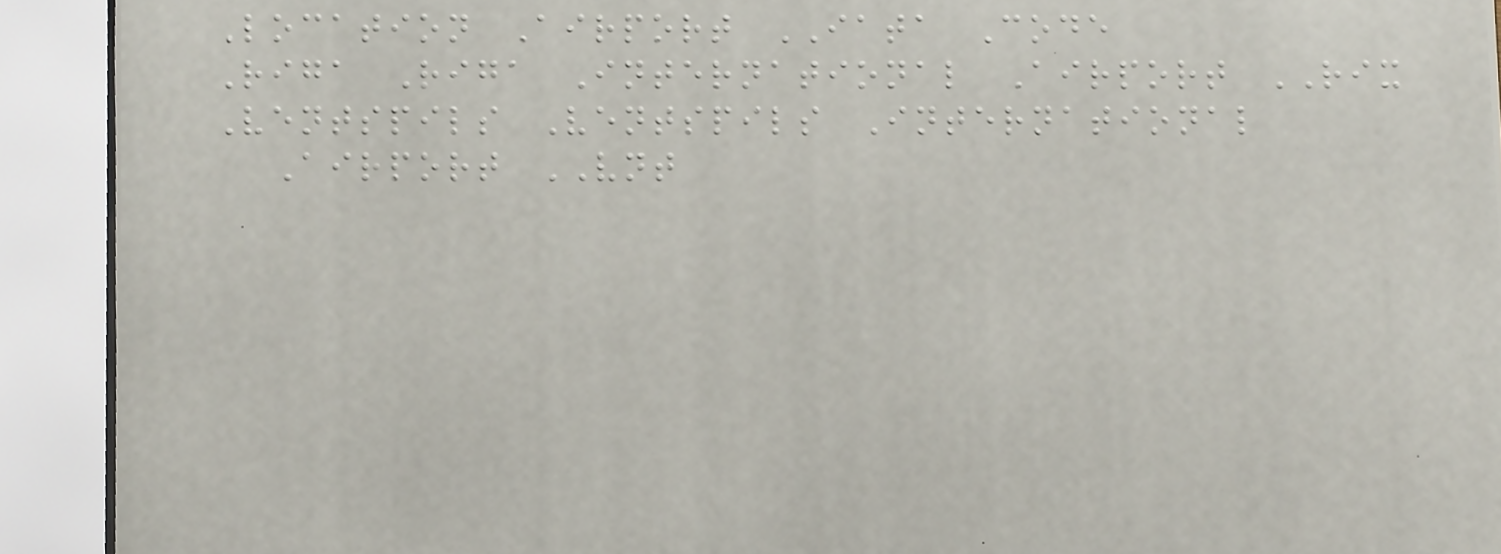Location Airport IATA Code
Riga Riga International Airport RIX
Ventspils Ventspils International
Airport VNT
